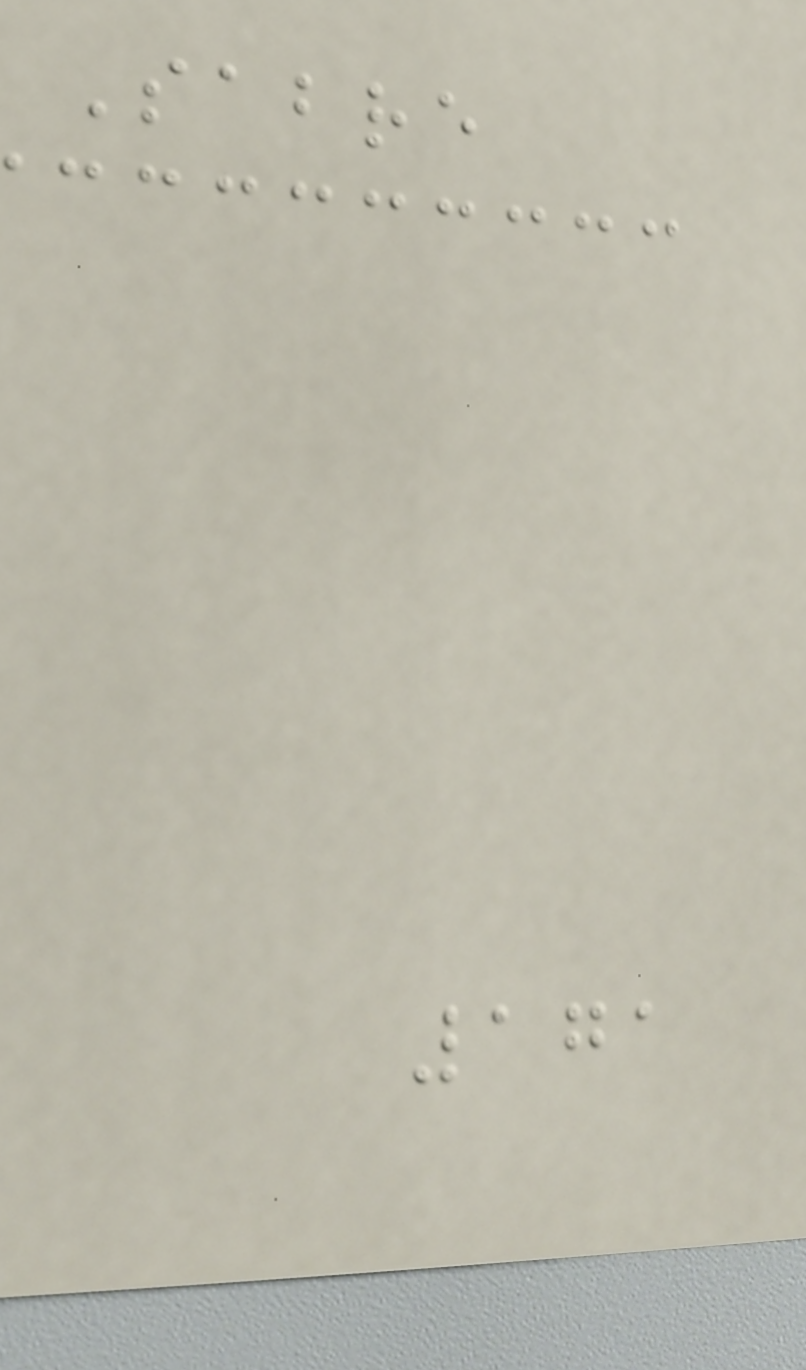Sabre
171
